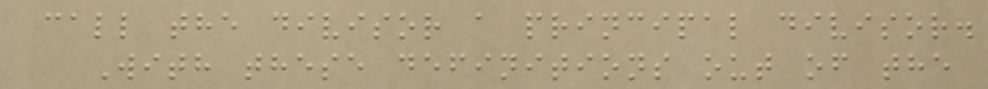call the divisor a principal divisor.
With these definitions out of the
